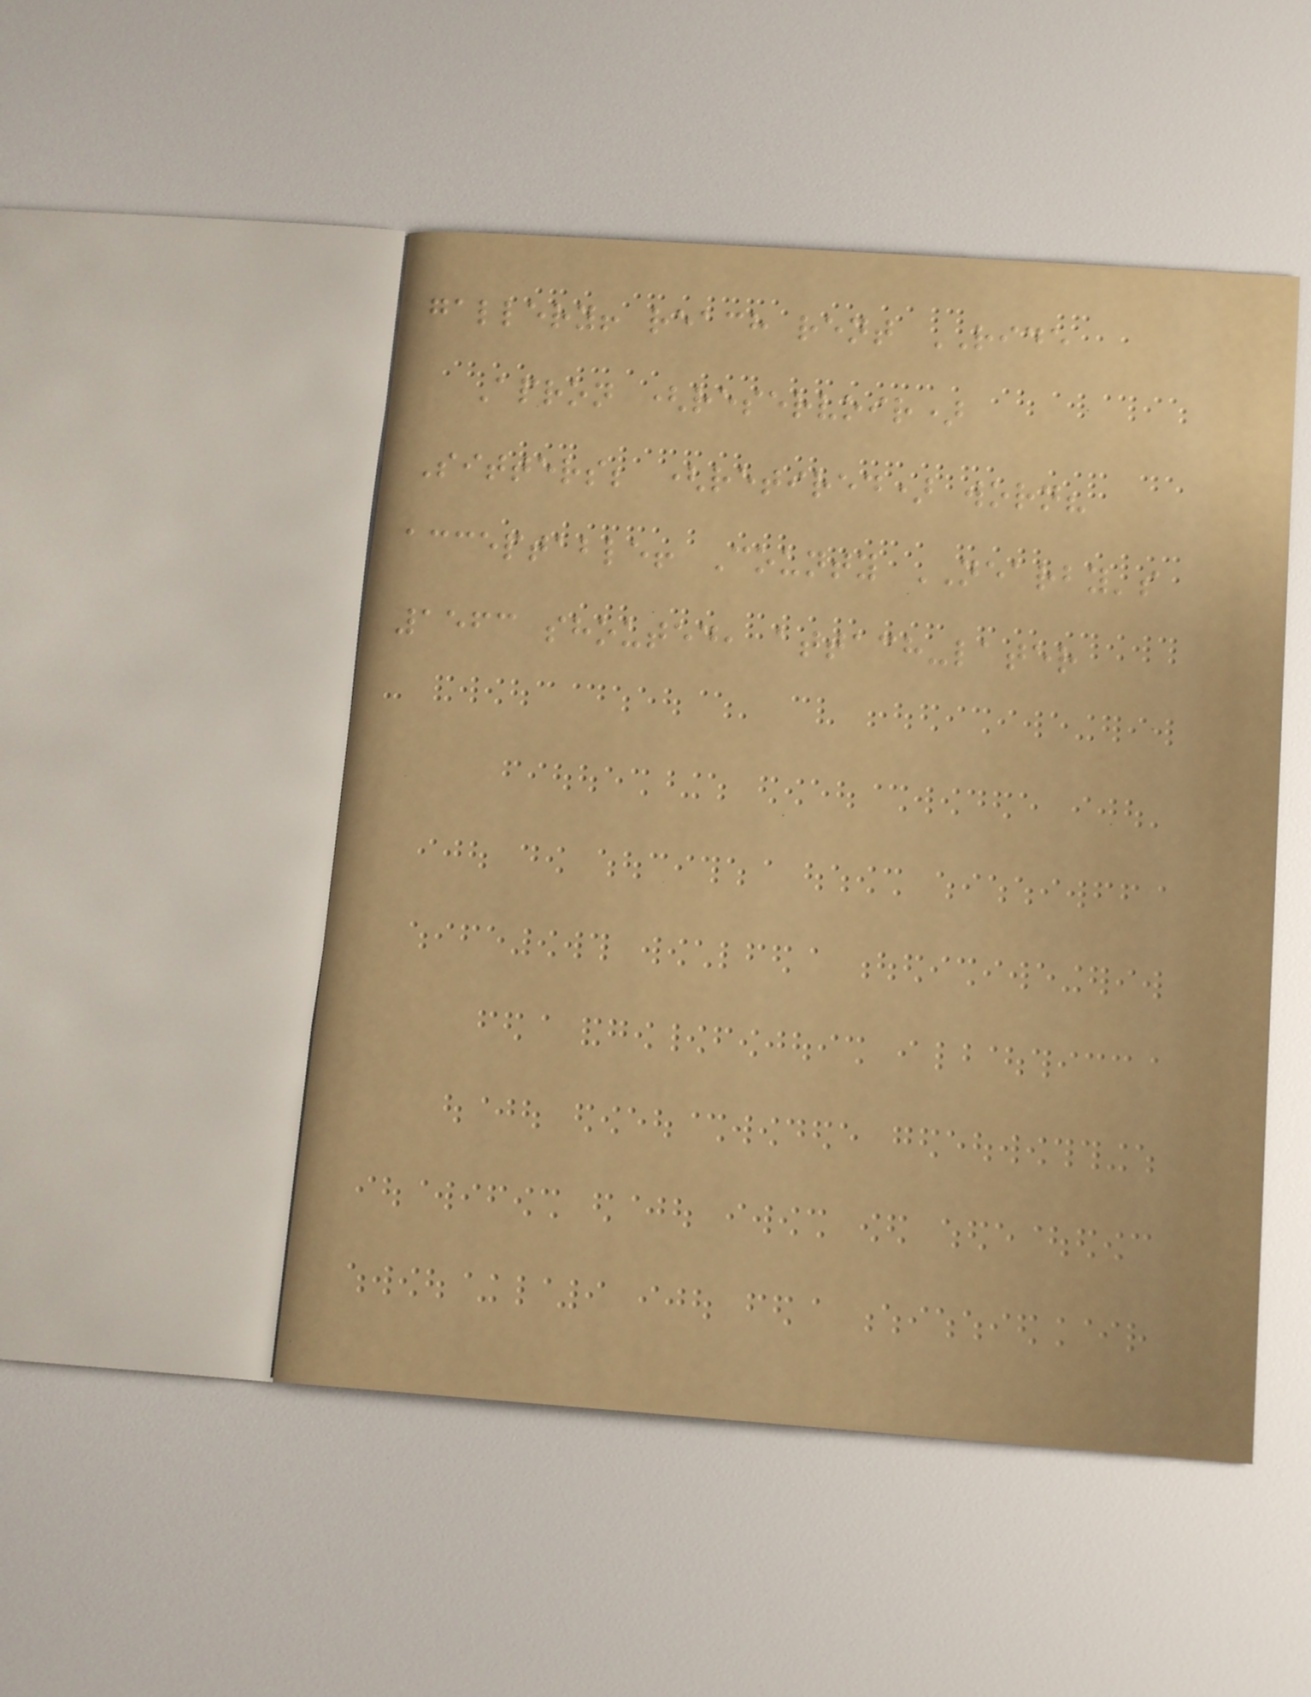gallery! reach rent RIDE
Apron (reservoir)
Sitters; (retired) worn?
acceptable! County NEARBY's
1563 shouted, attach-later
